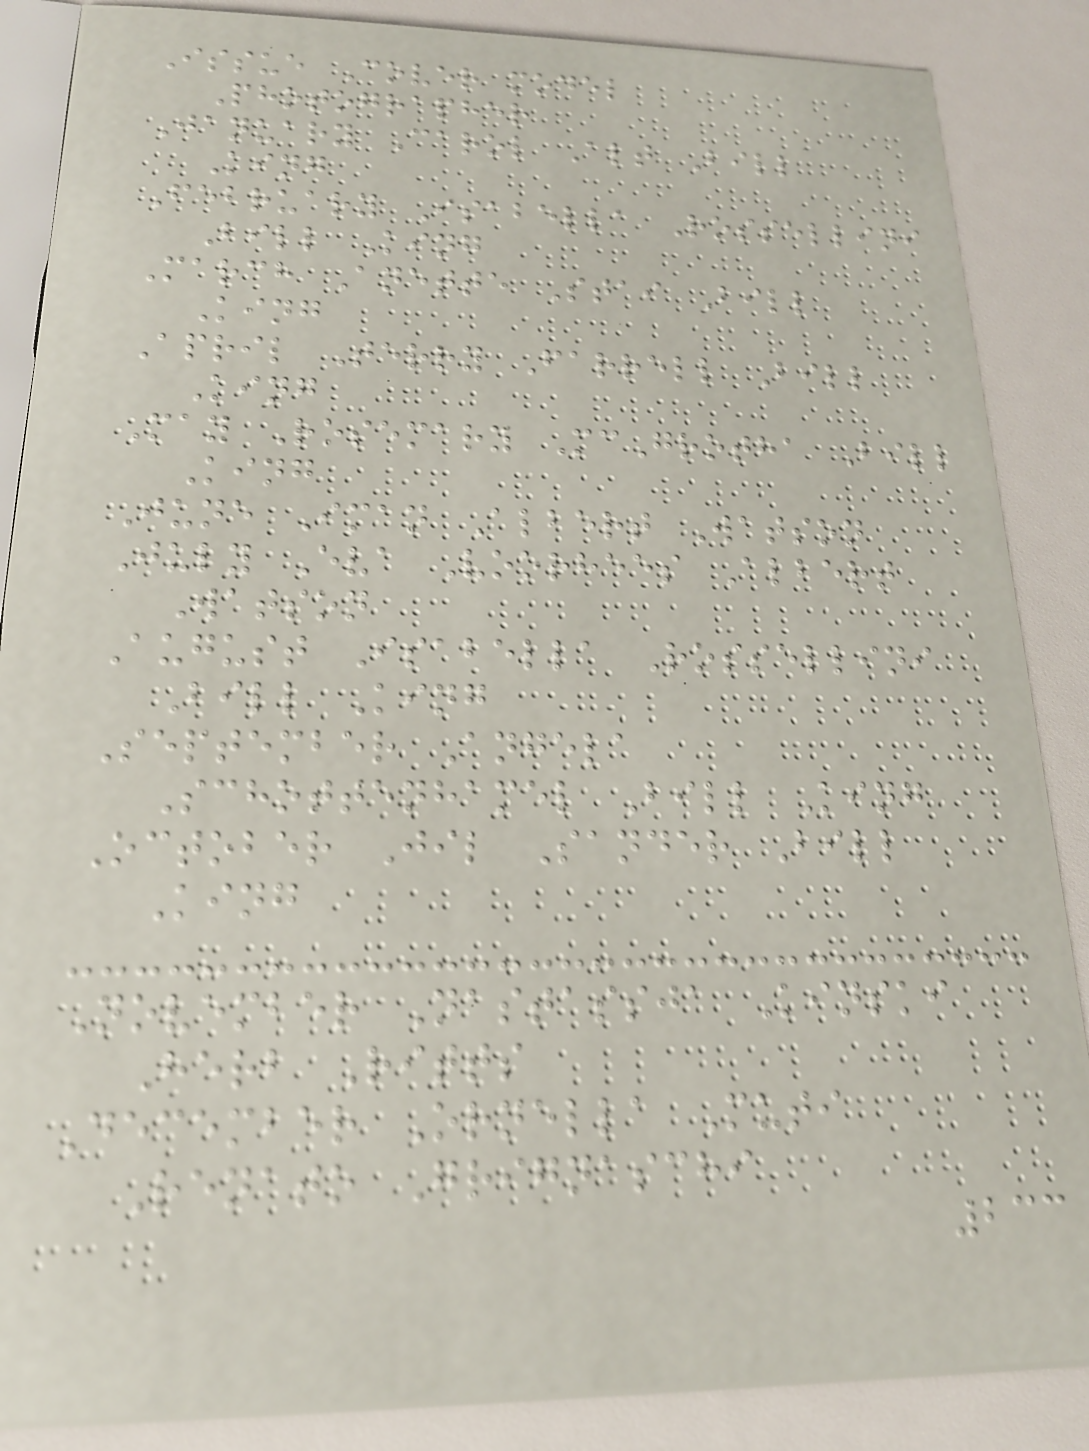Issue Cover model
Photographer
January Carol Alt Bill
King
February Isabella Rossellini
Bill King
March Anette Stai Bill
King
April Terry Farrell Bill
King
May Rosemary McGrotha Bill
King
June Iman Albert Watson
July Eva Voorhees Albert
Watson
August Isabella Rossellini
Bill King
September Angela
Schottenhamel Bill King
October Jil Sander Bill
King
November Nastassja Kinski
Herb Ritts
December Ornella Muti
Renato Grignaschi
233
